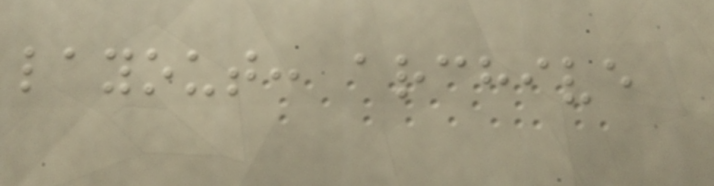layout: archive
